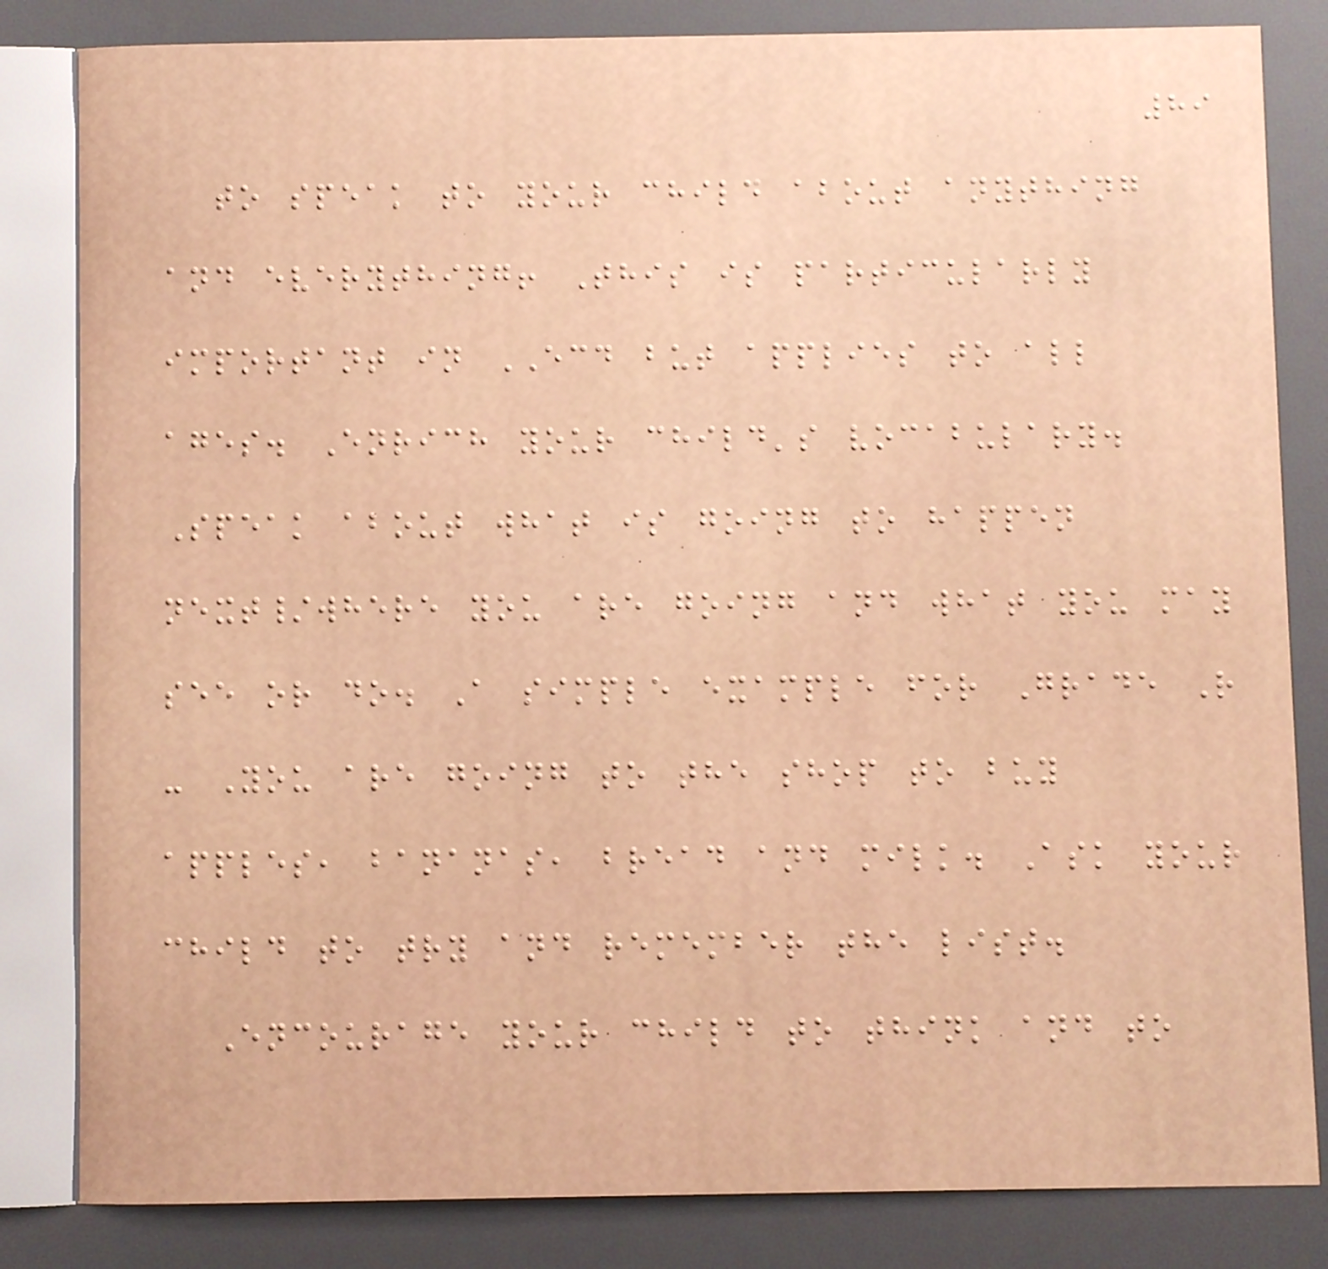89
to speak to your child about anything
and everything! This is particularly
important in ECD but applies to all
ages. Enrich your child's vocabulary.
Speak about what is going to happen
next/where you are going and what you may
see or do. A simple example for Grade R
- You are going to the shop to buy
apples, bananas, bread and milk. Ask your
child to try and remember the list.
Encourage your child to think and to
